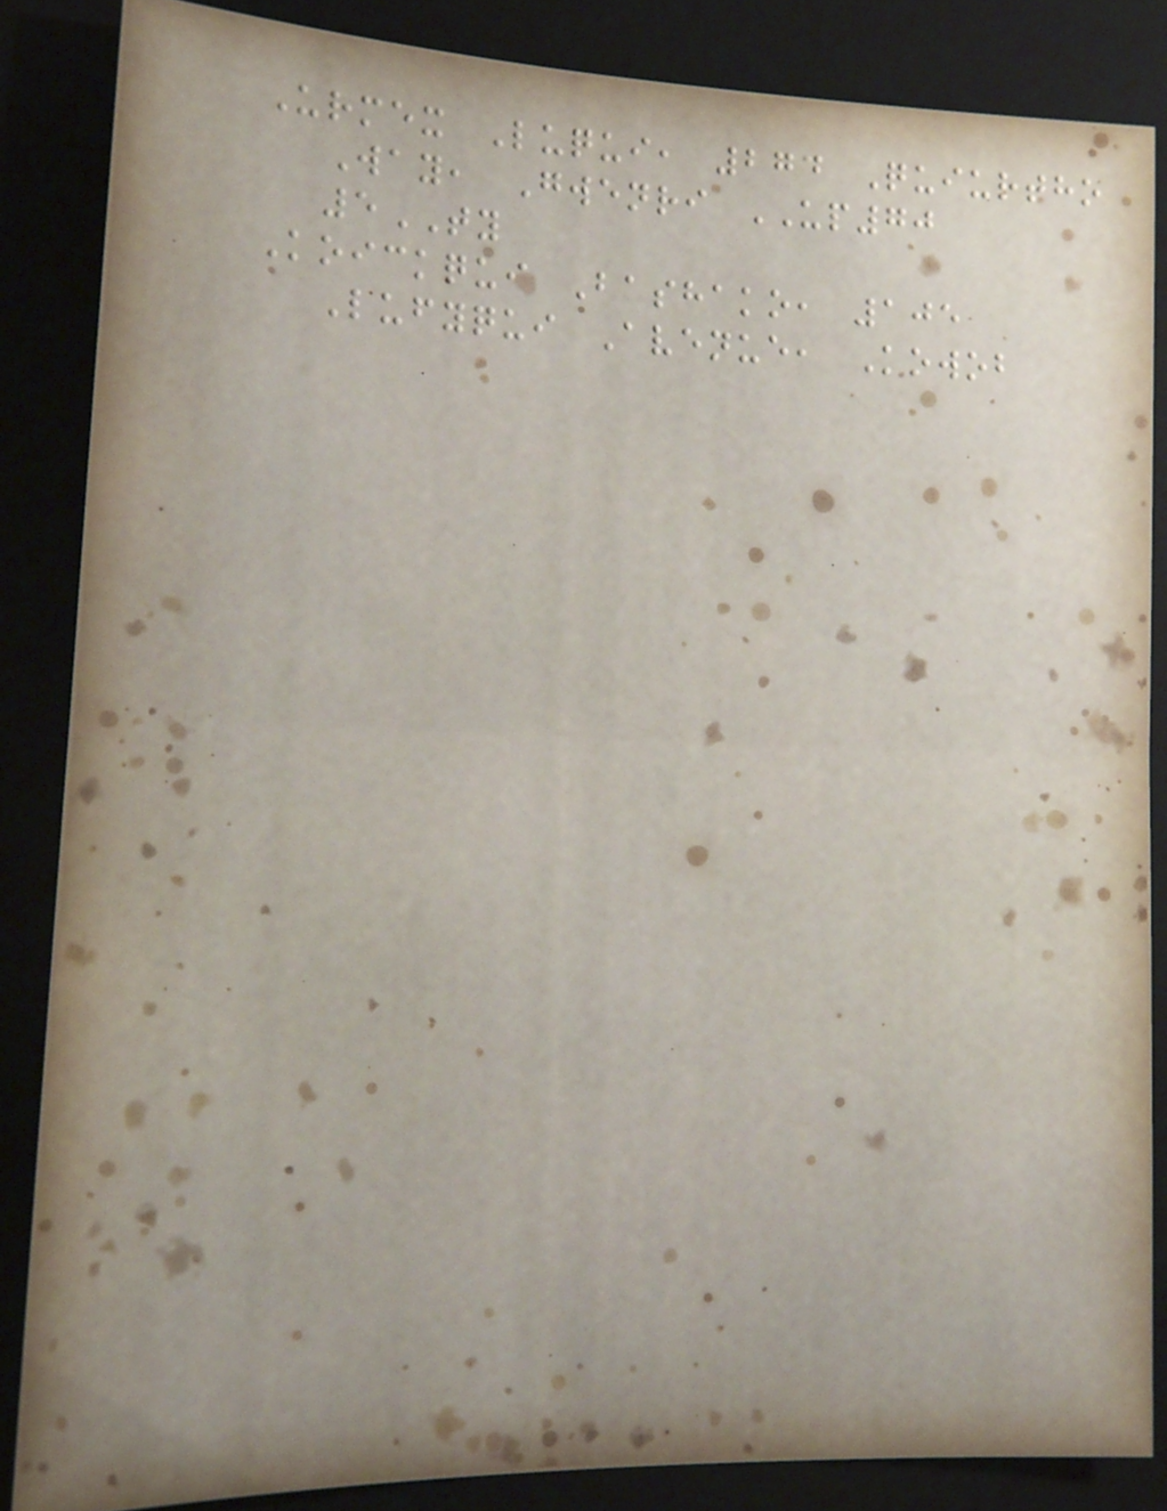Urmex Luqui, 274 Quiurtho
Way, Gwenri UP70
5TY
Koickqui Bashako, 105
Lufyqui Avenue, Kowob
